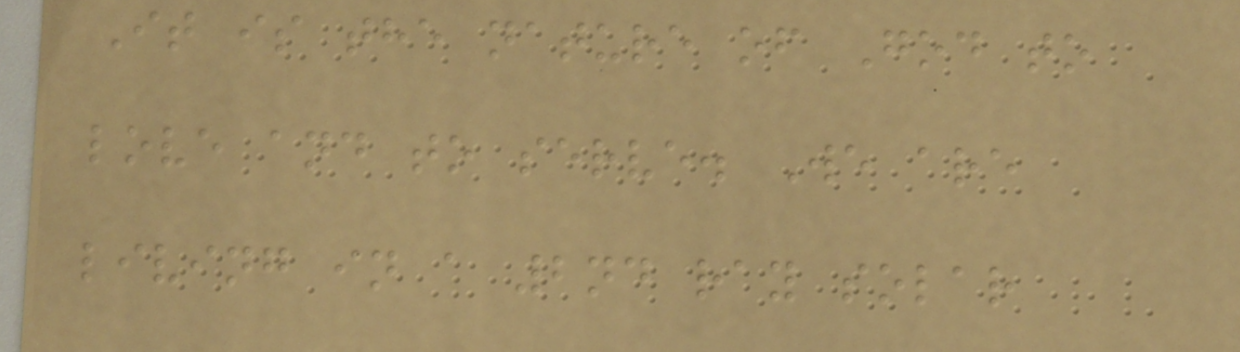It is the nature of God to
love and to serve. We are
living in a 2nd ray solar
